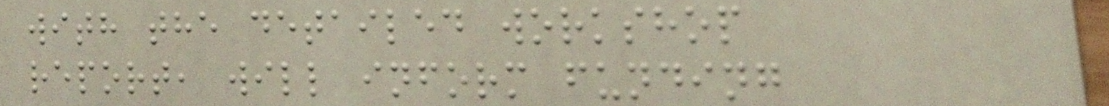with the detailed workshop
report, will inform funding
